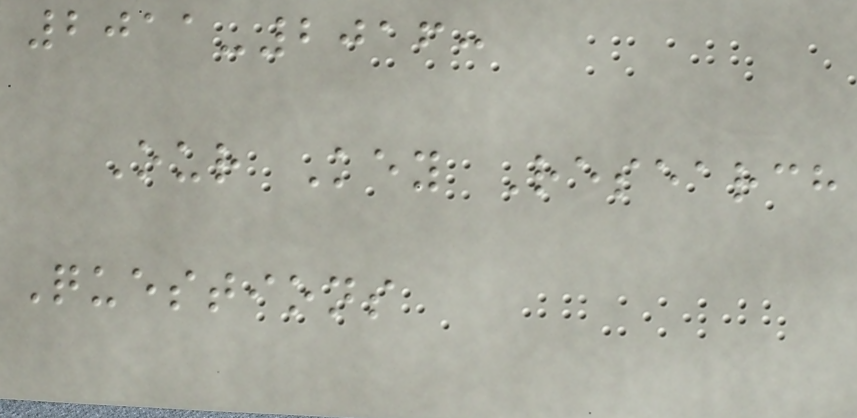2011-2016:
Our Key Research
Questions
